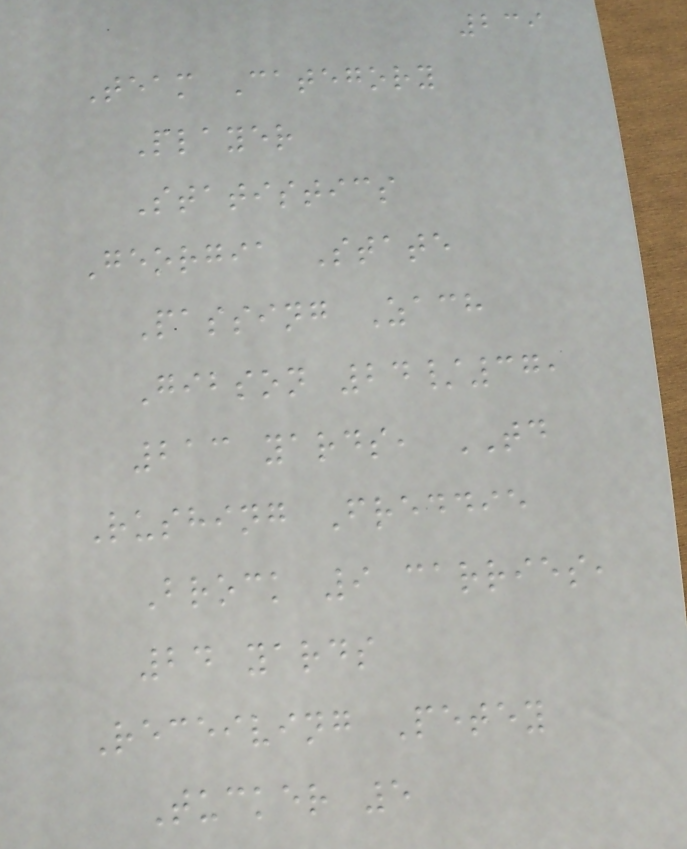239
Team Category
Player
Statistics
Georgia State
Passing Zach
Gibson 24/37,
213 yards, TD
Rushing Freddie
Brock 9 carries,
24 yards
Receiving Petey
Tucker 5
